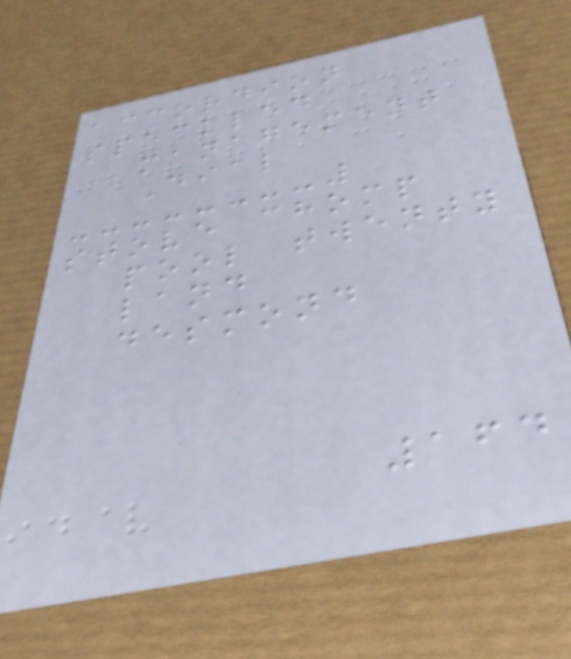accordion
speckled
management
Dial
stove chomp
pool twenty
land
desmond
164
